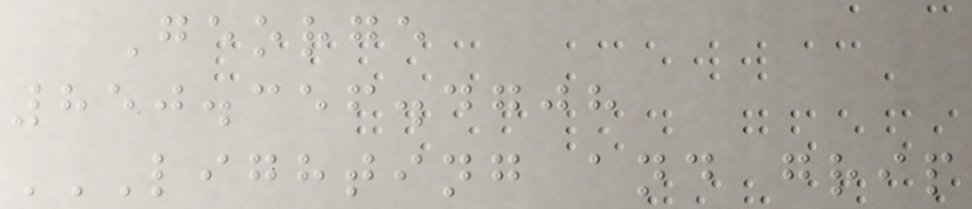George
850.356.4708
LIGHTING AND GRIP
